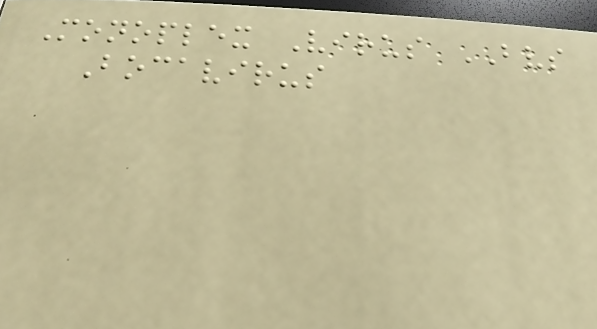Monoplex Virus BVS
Bocavirus
